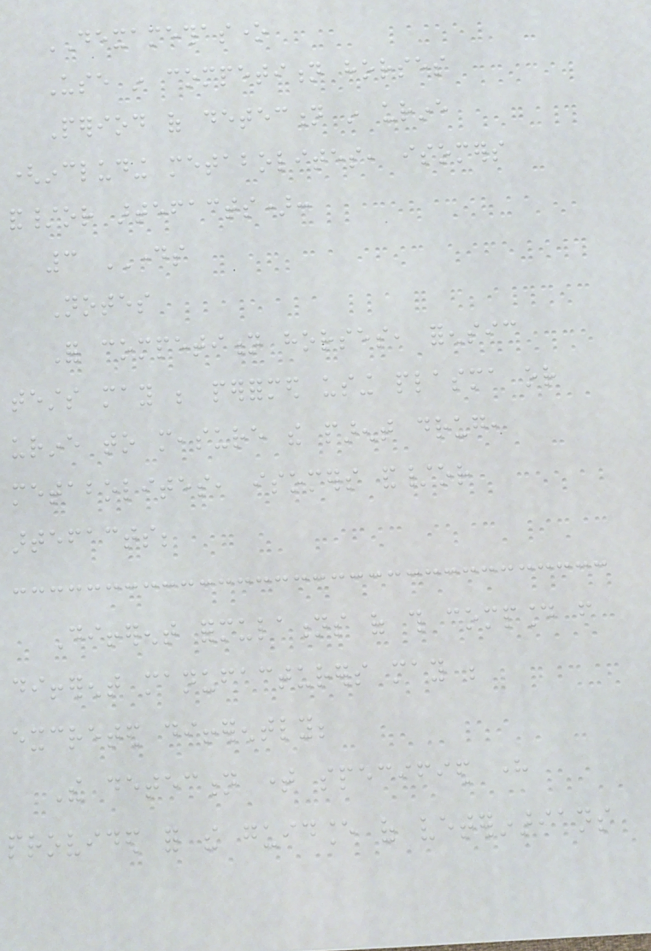DEXAMETHASONE
Use in competition horses
Period of detection in urine
(including metabolites, isomers
and/or artefacts):
3 DAYS
Notes
For competition horses, forensic
tests may be performed using plasma or
urine to measure the parent drug,
metabolites, isomers and/or
artefacts;
Different formulations of this compound from
different manufacturers may be
excreted differently;
The detection time specified here
provided for the guidance of veterinarians
